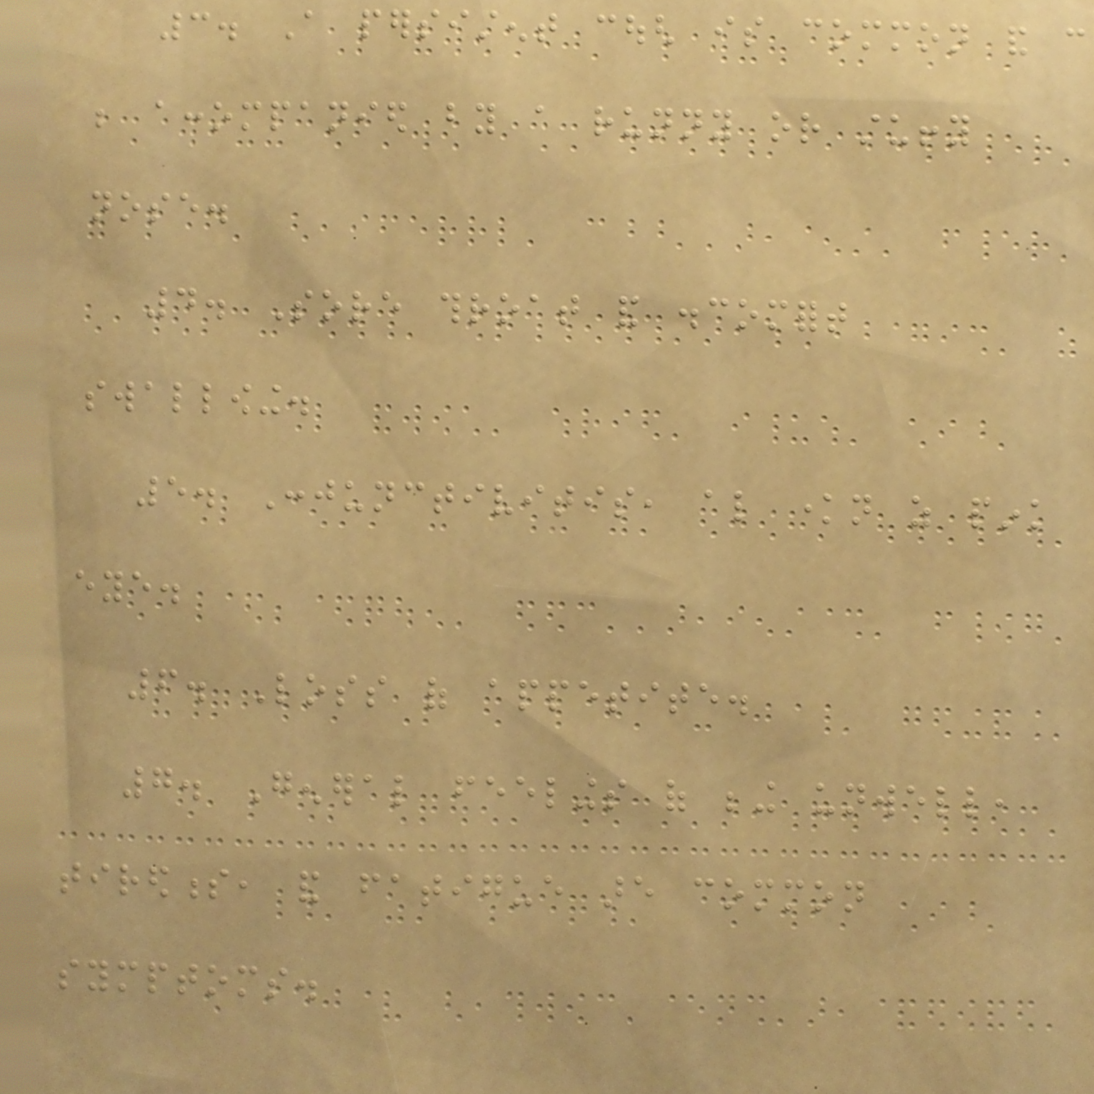3. A persistent cough is common and can
be accompanied by a runny or stuffy
nose.
4. Sore throat and discomfort
swallowing.
5. Conjunctivitis, also known as pink
eye.
6. Loss of appetite.
7. General feelings of being unwell,
tiredness, and fatigue are common
symptoms.
